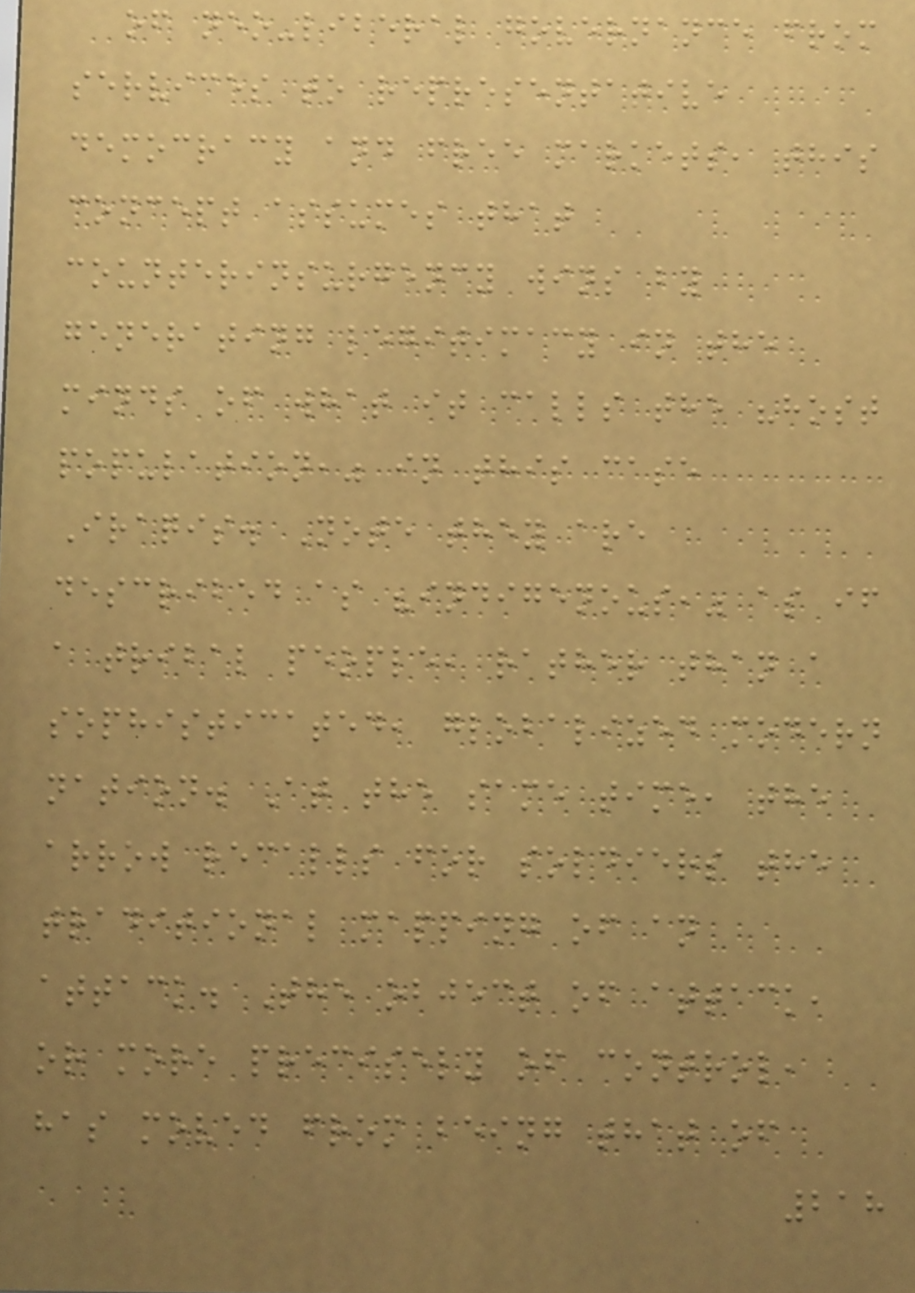of neo-liberal governance from
services to representative
democracy and free markets, this
concept assumes that
counterinsurgency wins by
generating legitimacy in the
minds of what it calls the "host
population," in this case
Iraqis. Note they are
described as "indigenous," as if
a tribal people, rather than a
sophisticated, globalized modern
nation. At the same time, the
arrow recalls for soldiers the
traditional mapping of an
attack. The object of attack,
or more precisely of control,
has moved from being that of
218
